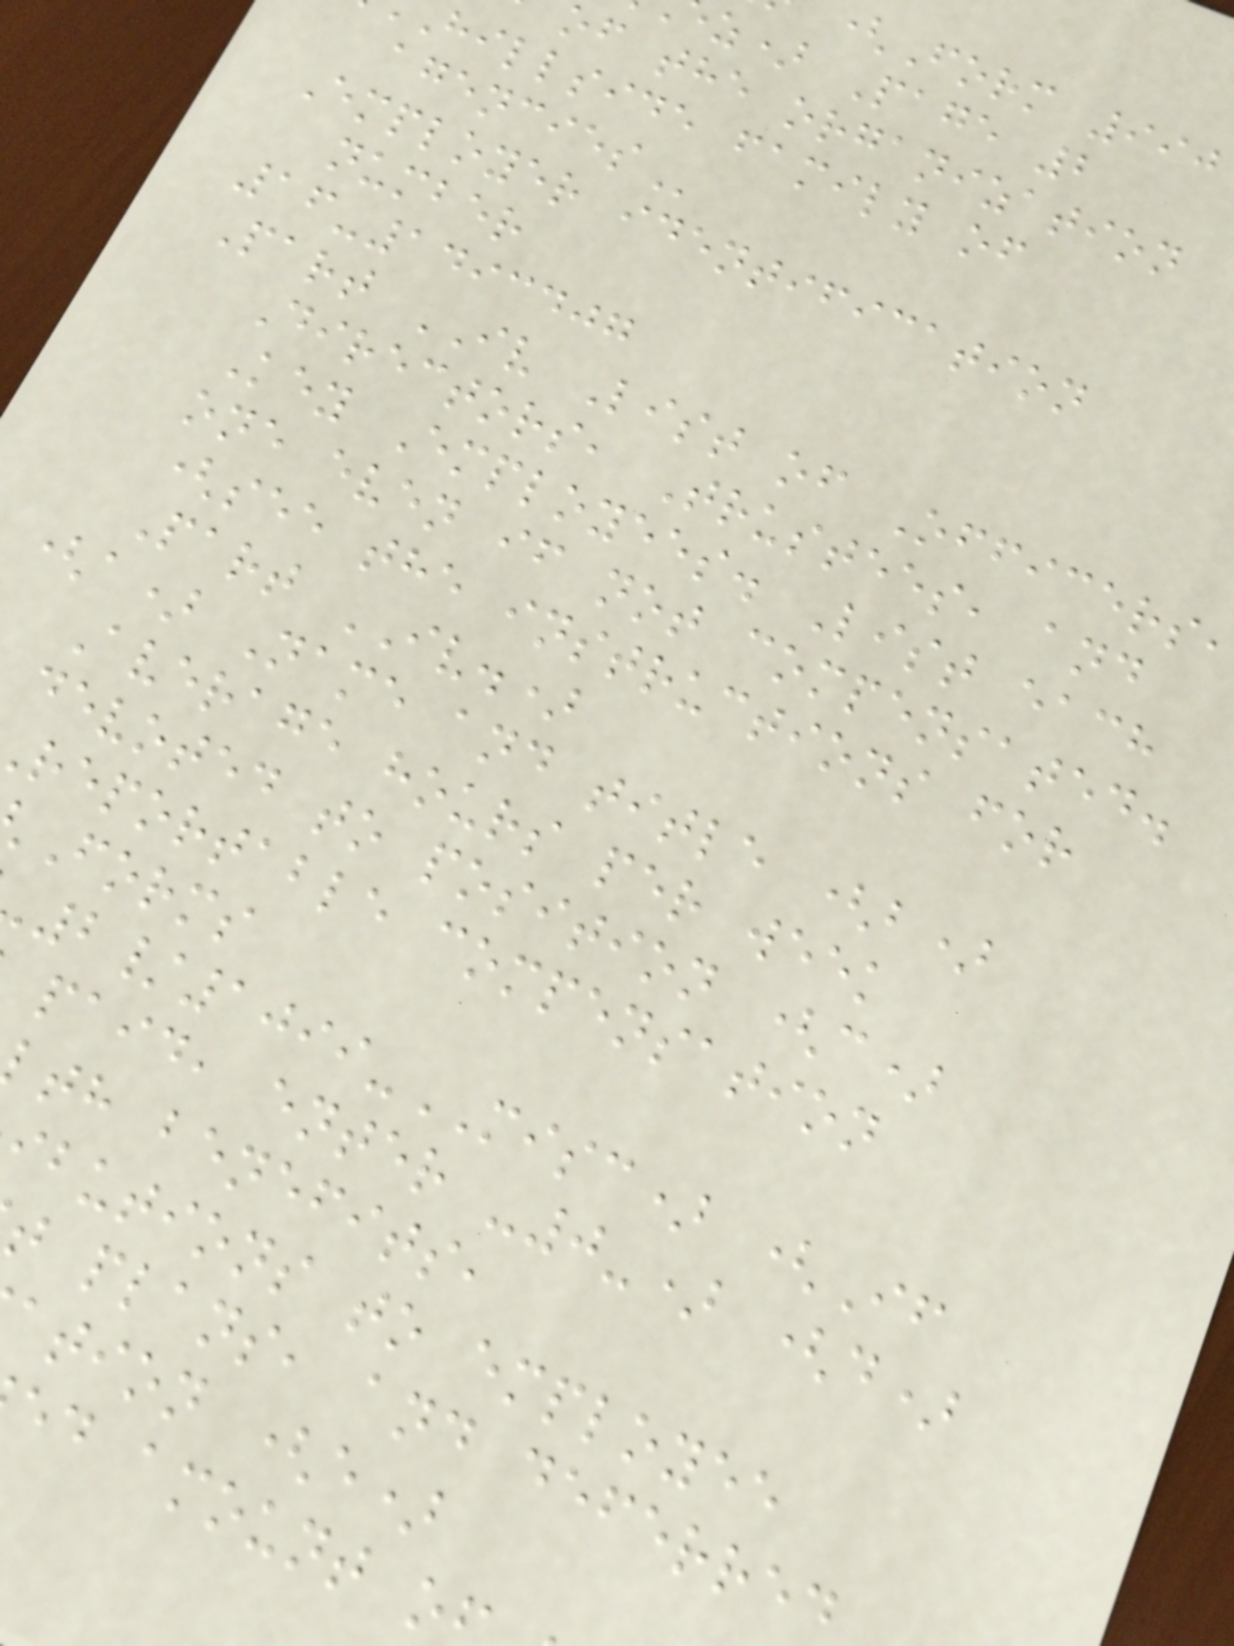(Form 990
z) Page 2
of the organization
hillside family of
Employer identification
number
16-1493407
Part IV List of Officers
Directors, Trustees, and
Key Employees. List each
one even if not compensated.
(see the instructions for
Part IV.)
(a) Name and title (b)
Average hours per week
devoted to position (c)
reportable compensation
Forms
2/1099-MISC) (If
paid, enter -0-) (d)
th benefits,
ibutions to employee
t plans, and deferred
ation (e)
ed amount o
